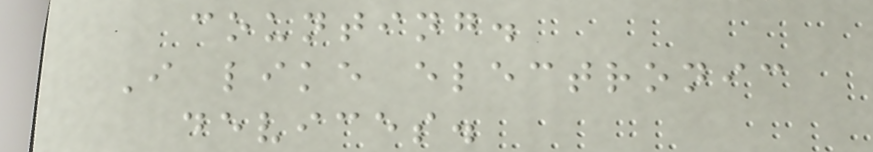counting.
I like electronic
devices.
